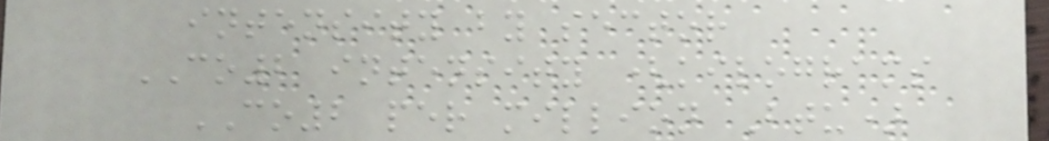intensity by sector
CO2 intensity (kilograms
CO2 per million Btu)
